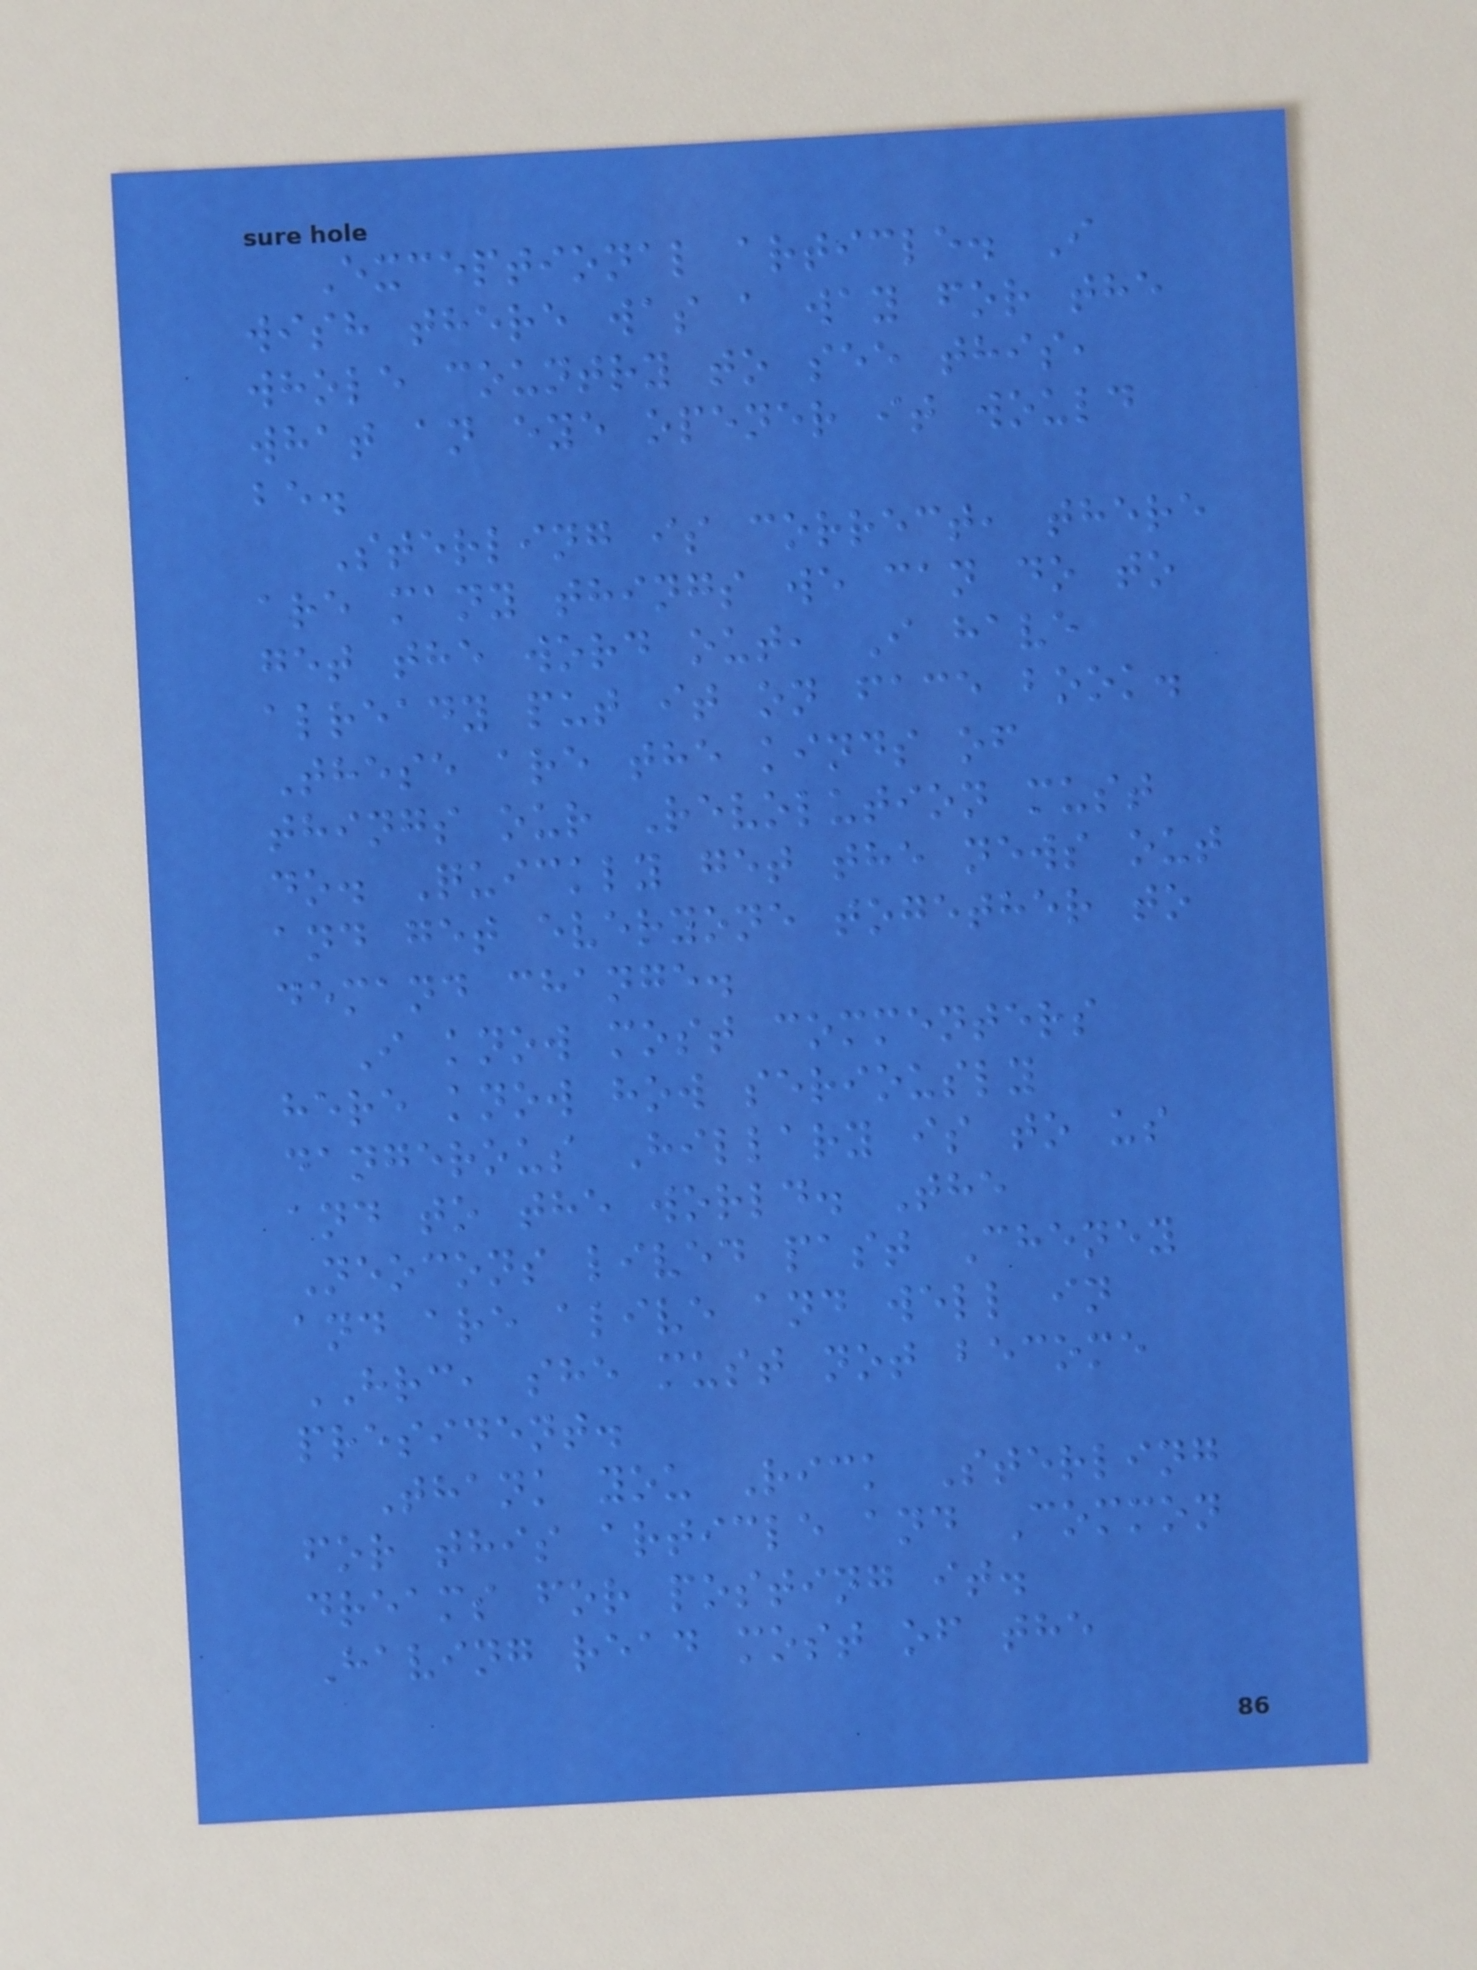Exceptional article. I
wish there was a way for the
whole country to see this,
what an eye opener it would
be.
Sterling is correct, there
are many things we can do to
get the word out, I have
already put it on face book.
These are the kinds of
things our Revolution must
do. Quickly get the news out
and get everyone together to
demand change.
I know most commenters
here know how seriously
dangerous Hillary is to us
and to the world. The
Neocons lived past Cheney
and are alive and well in
HRC, she must not become
president.
Thank you Rick Sterling
for this article and Common
dreams for posting it.
Having read most of the
